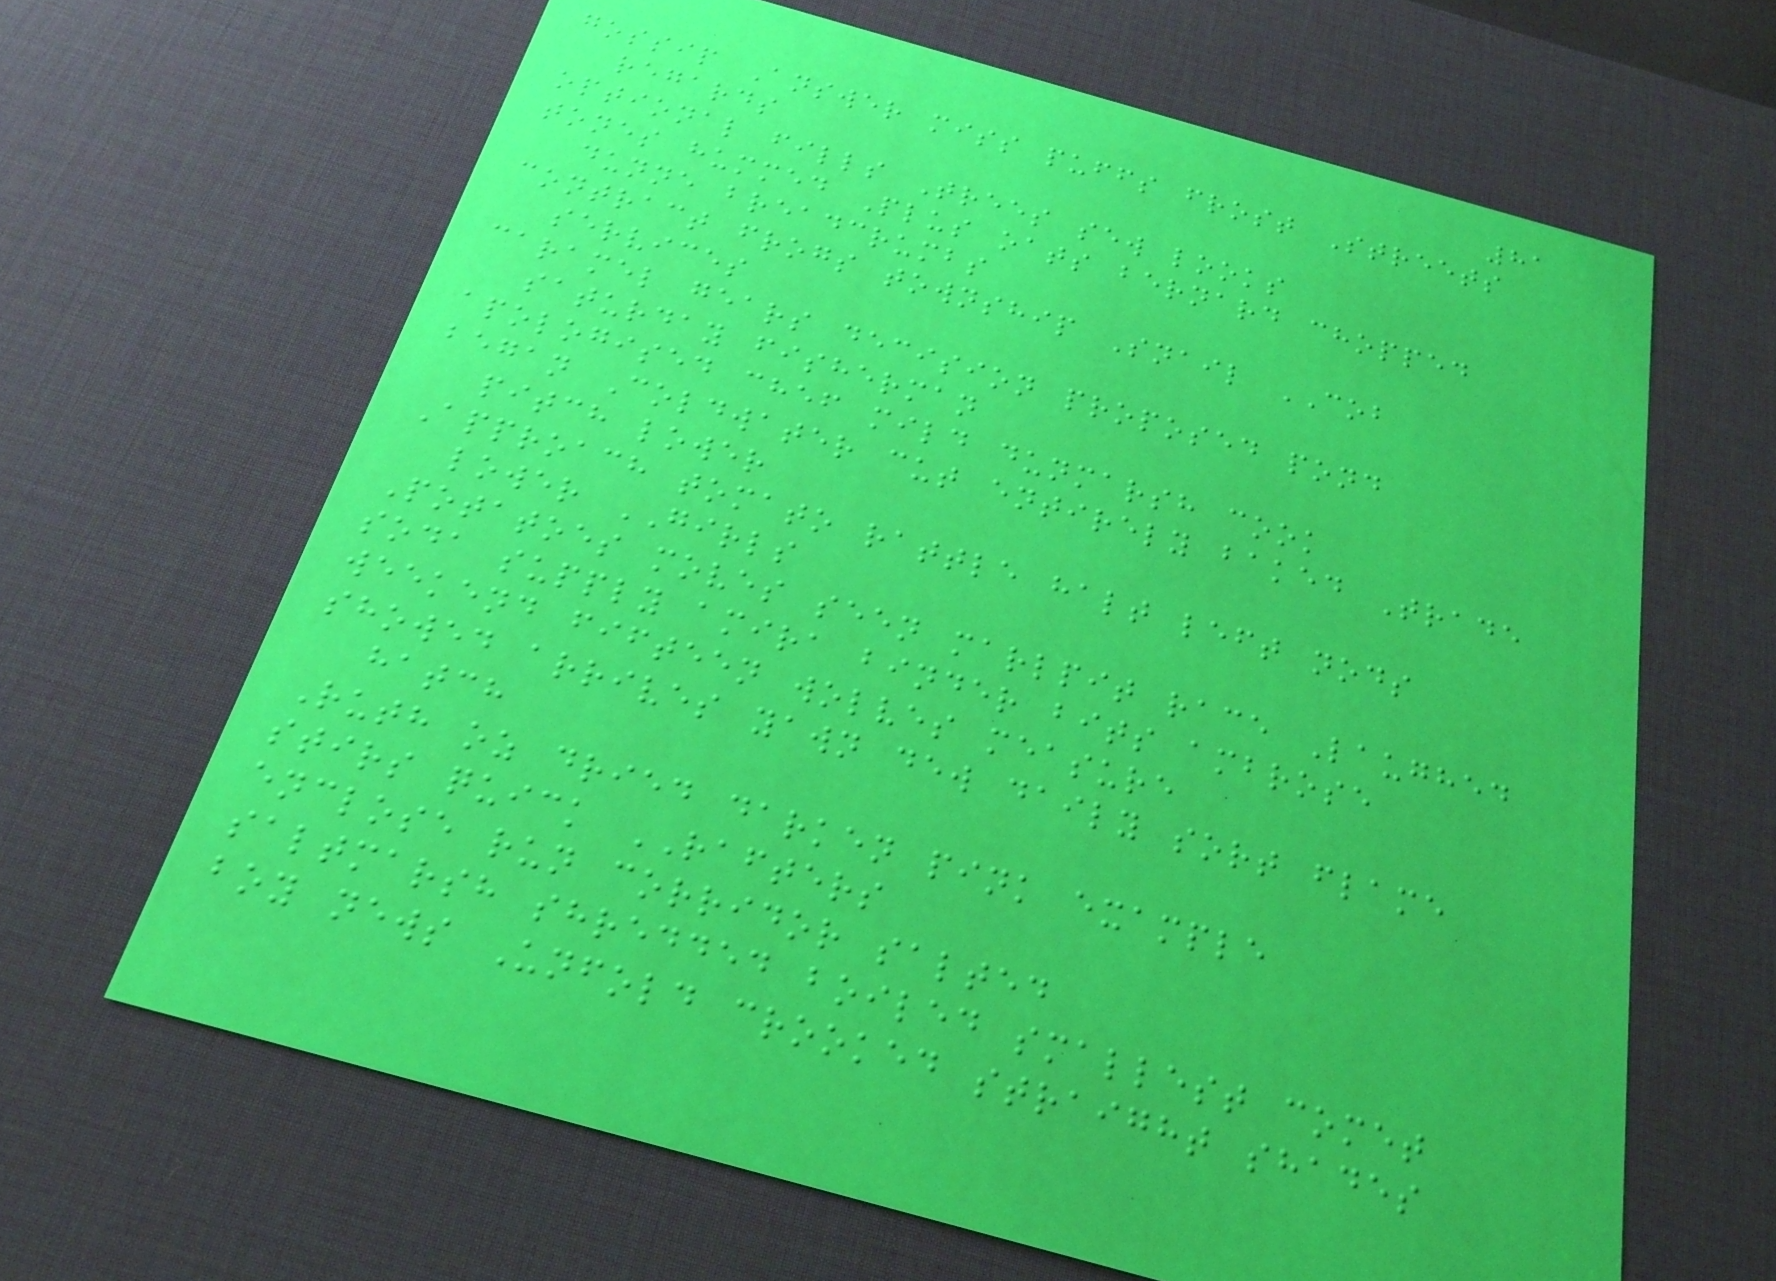81
gossip Answer miss puffs frost Streets
regards
optional fills Trees sew looks
tones hummed Plus oats bernard chopped
dunne breadcrumbs
contract frogs township Snail COB
services
caramel gears decision proposed pond
saturday fisherman
apologised chef mild dunmarsh cook
began Coldwater cut entirely baked Trade
pitch lower
Approach tomato rattle halt left nods
lower GIRLS
Potatoes moves seen marlpit race Laughed
soda supply amira binder bits ambrose
weekend fifteen wolves measure
showed arrives yawn dew daily sort flame
hatch
Ruth oz dried darken pink example
stirs quick RAFTERS
enclose run corridor salted
saltmarsh shredded boiled smallest comet
boy news Unfold crooked straight shades
